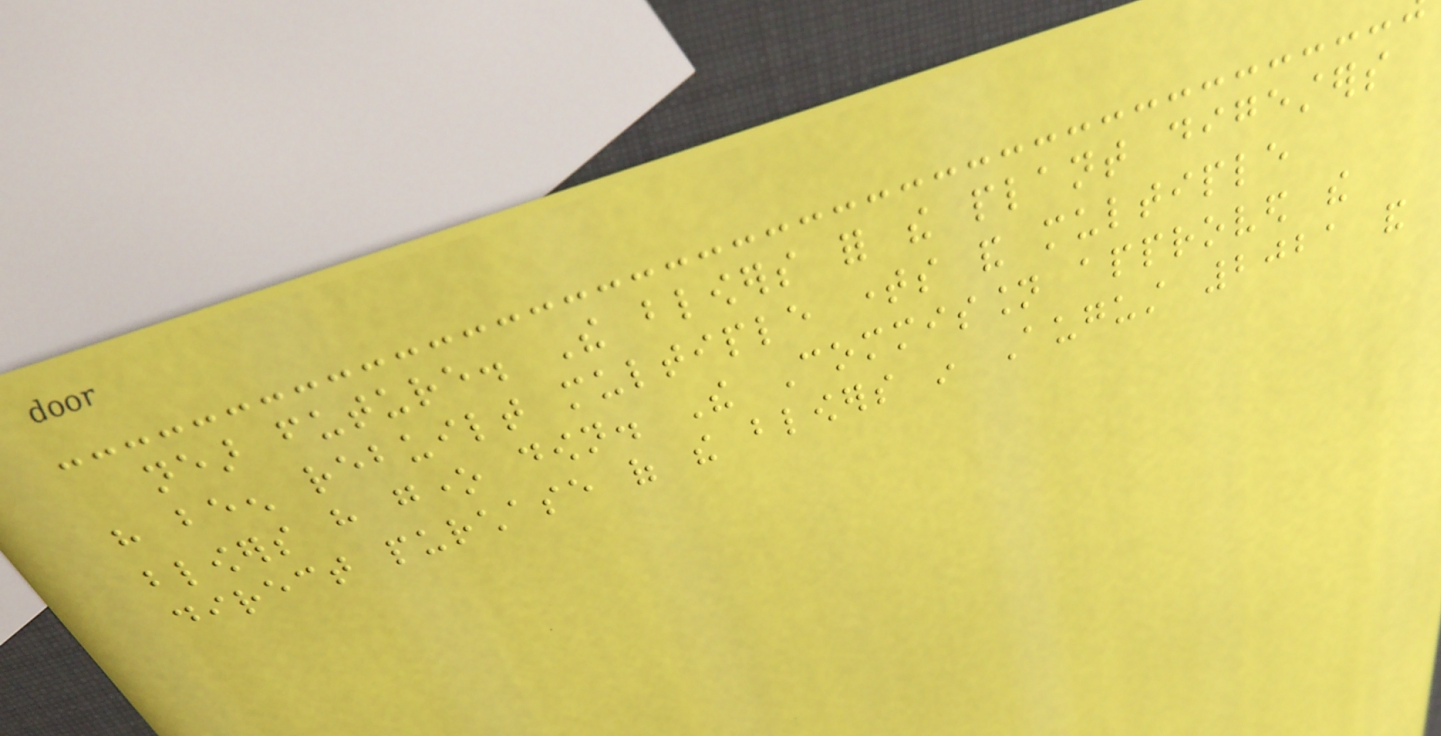near future. The blowers for the plant digesters
have been rebuilt multiple times and multiple
blowers have gone down. The Commission approved the
direct purchase of the blowers in August 2021 and
